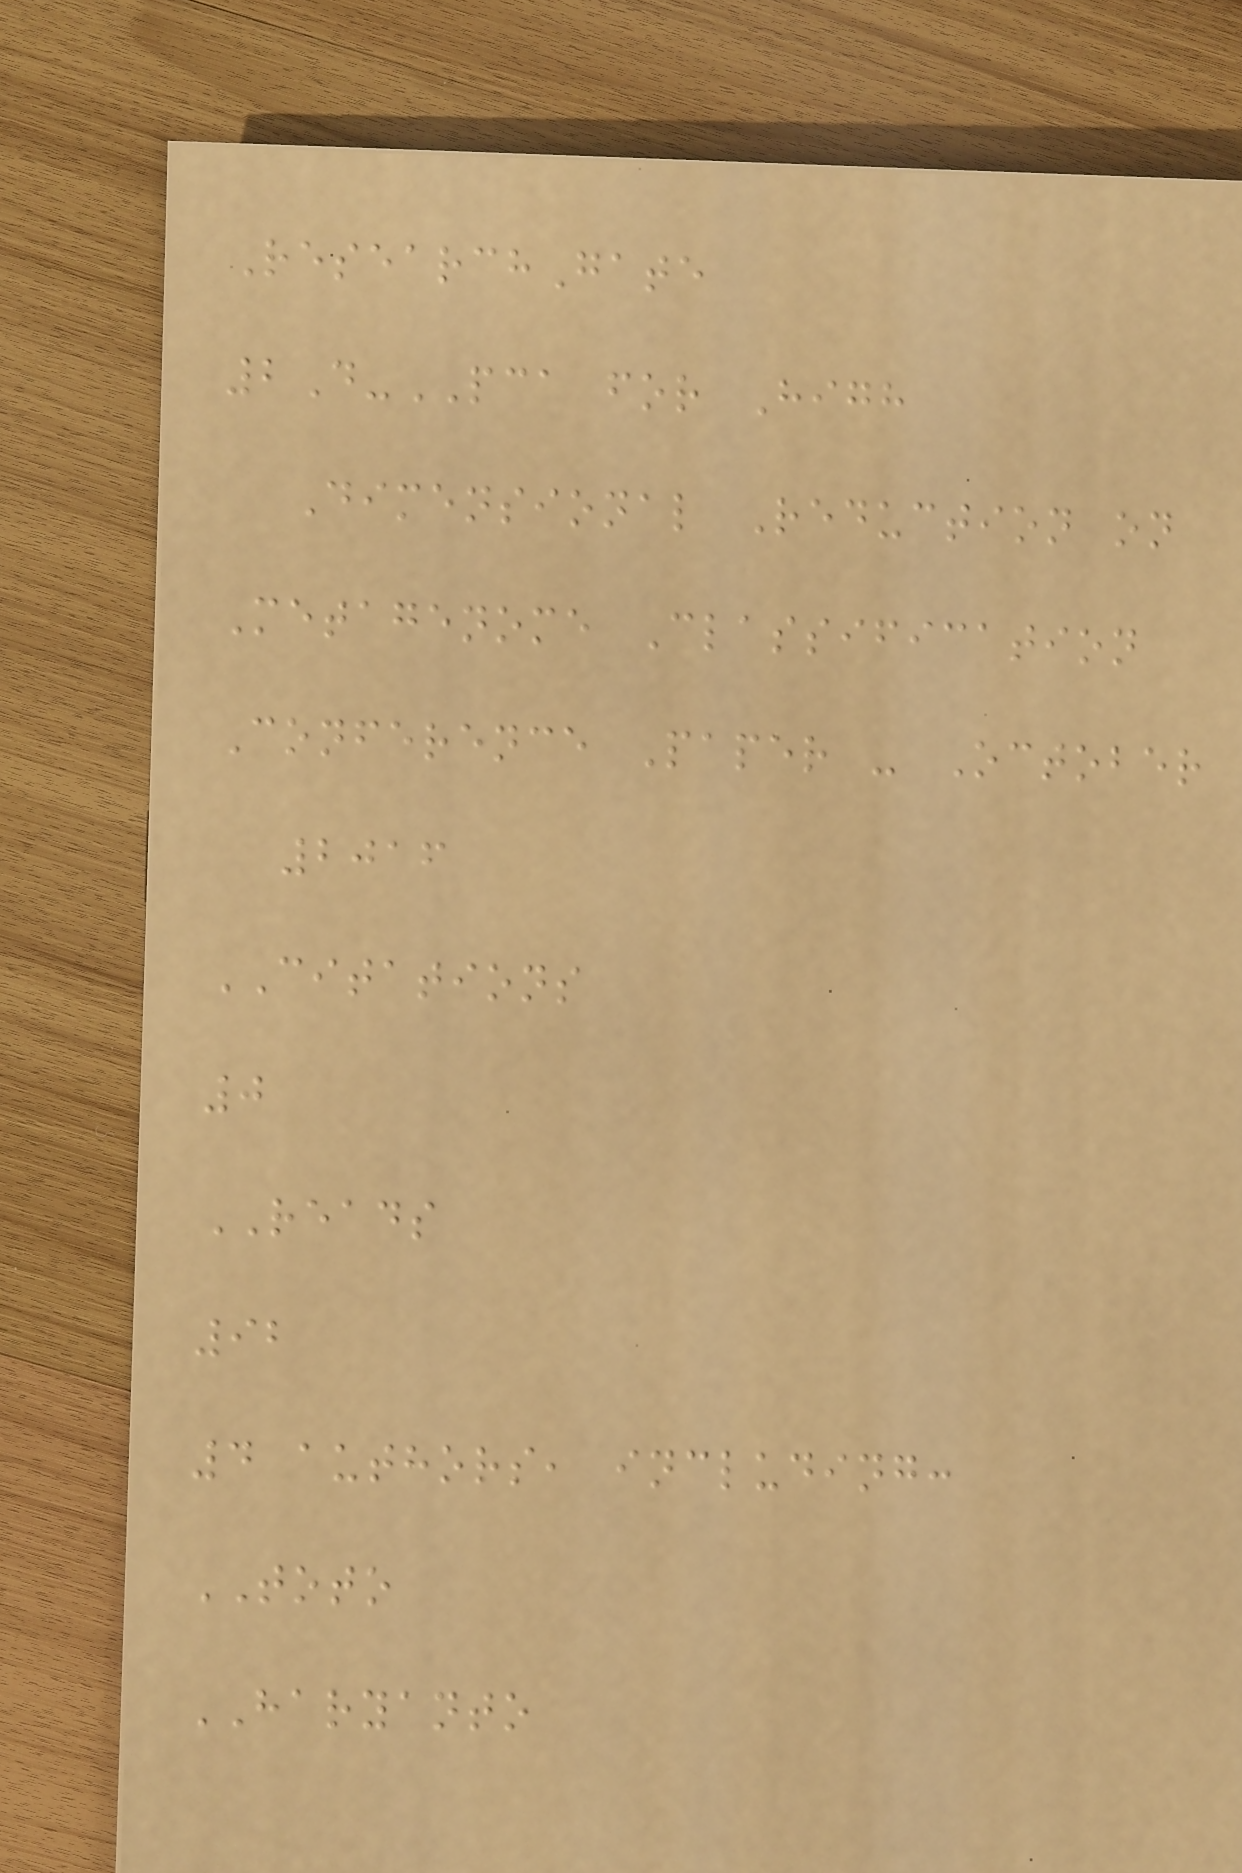ResearchGate
2D-PCA for High
Dimensional Reduction on
Metagenome Classification
Conference Paper - October
2016
CITATIONS
0
READS
92
4 authors, including:
TOTO
HARYANTO
